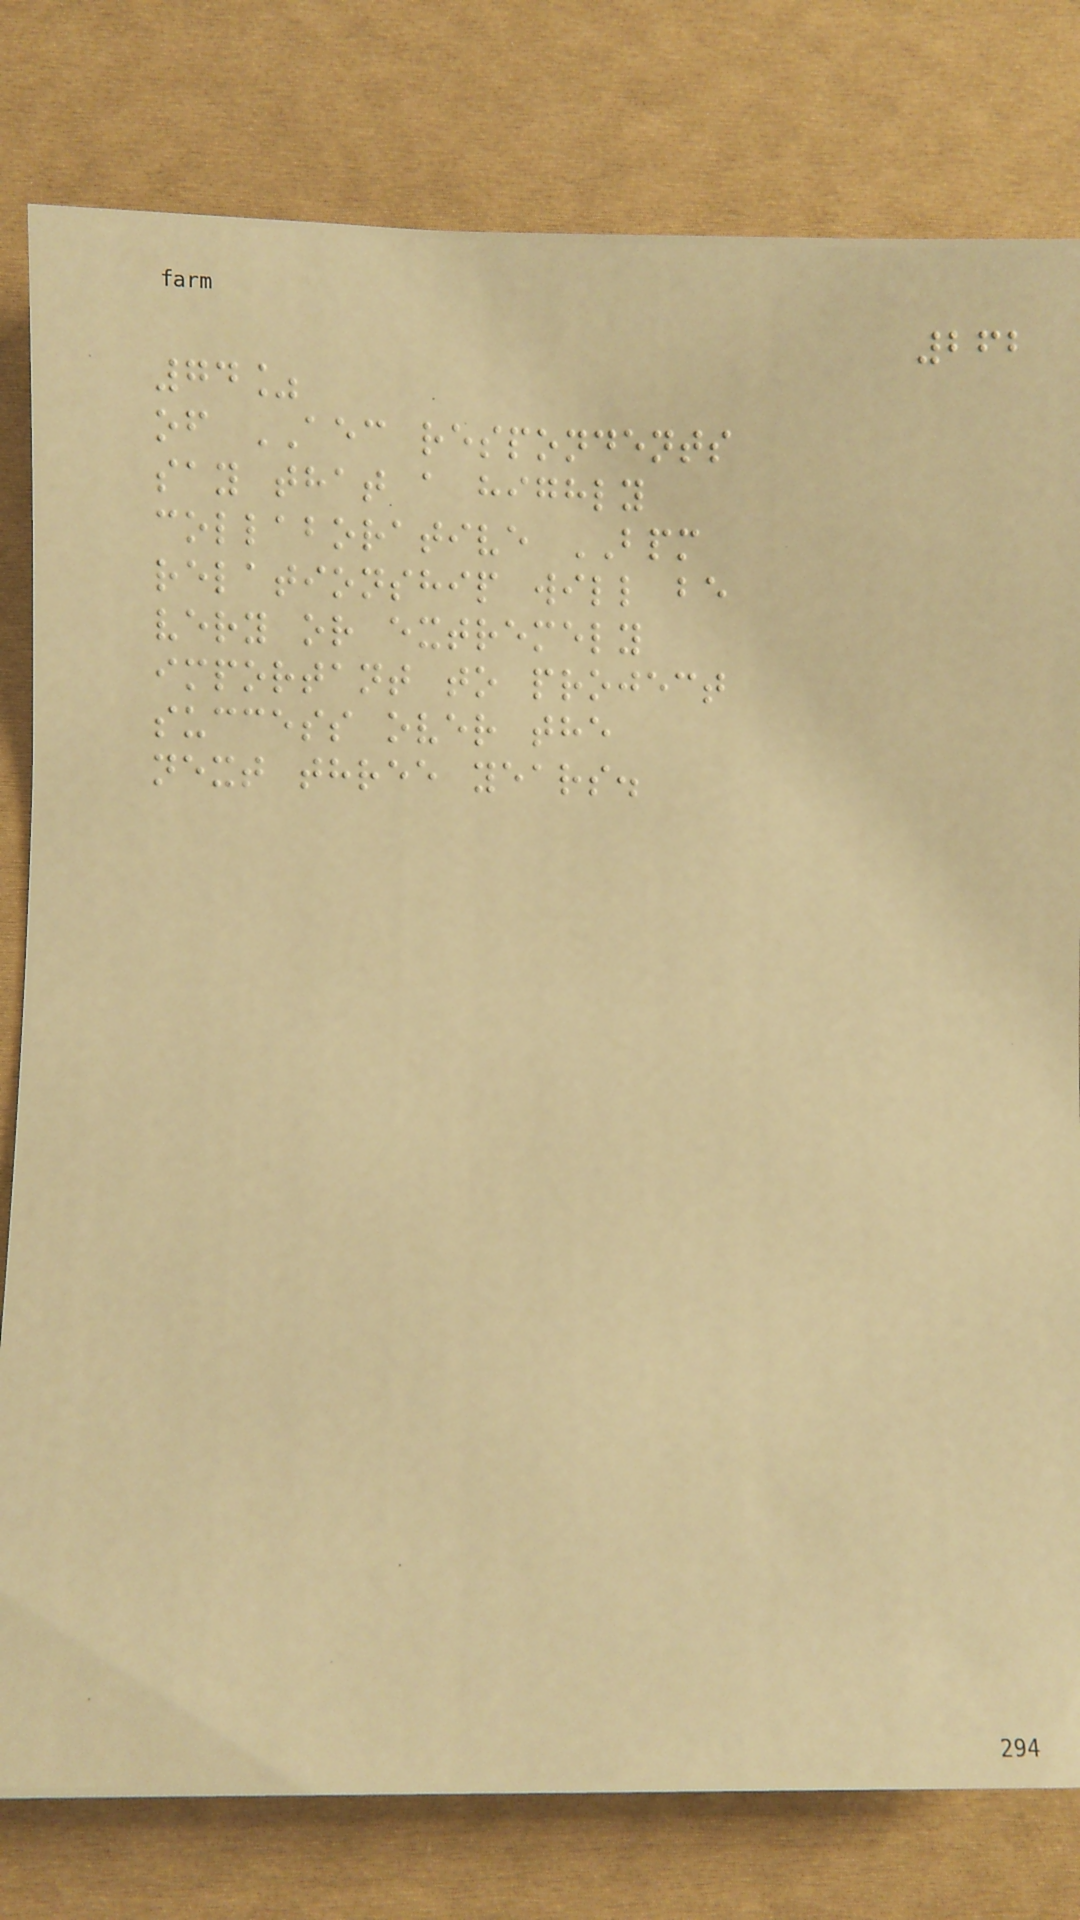262
74%
of AEC respondents
say that a highly
collaborative BPM
relationship will be
very or extremely
important to project
success over the
next three years.
